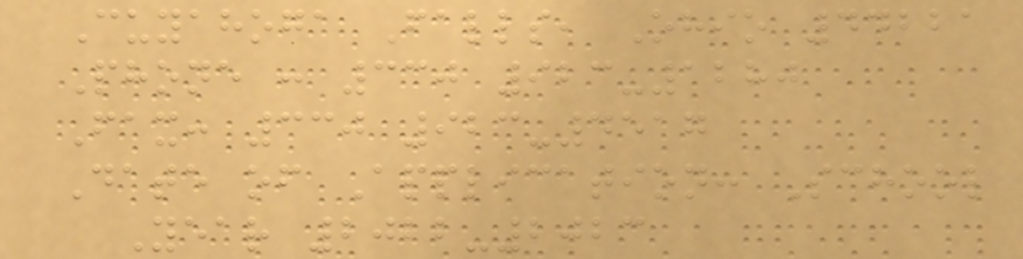Cuyahoga Falls, Ohio 44221
Phone : 330 923-1280
Fax: 330 923-4517
Date of Application: School
Year 2022-2023
